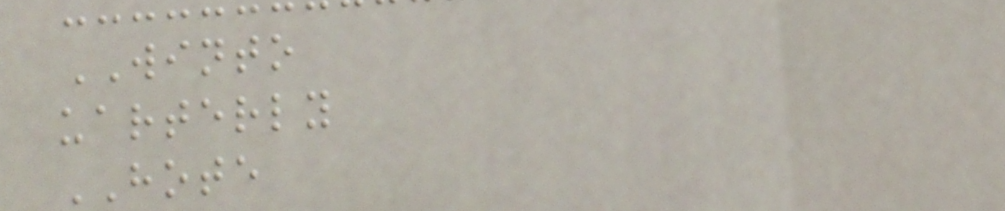WINTO
uarterly
HOTE
